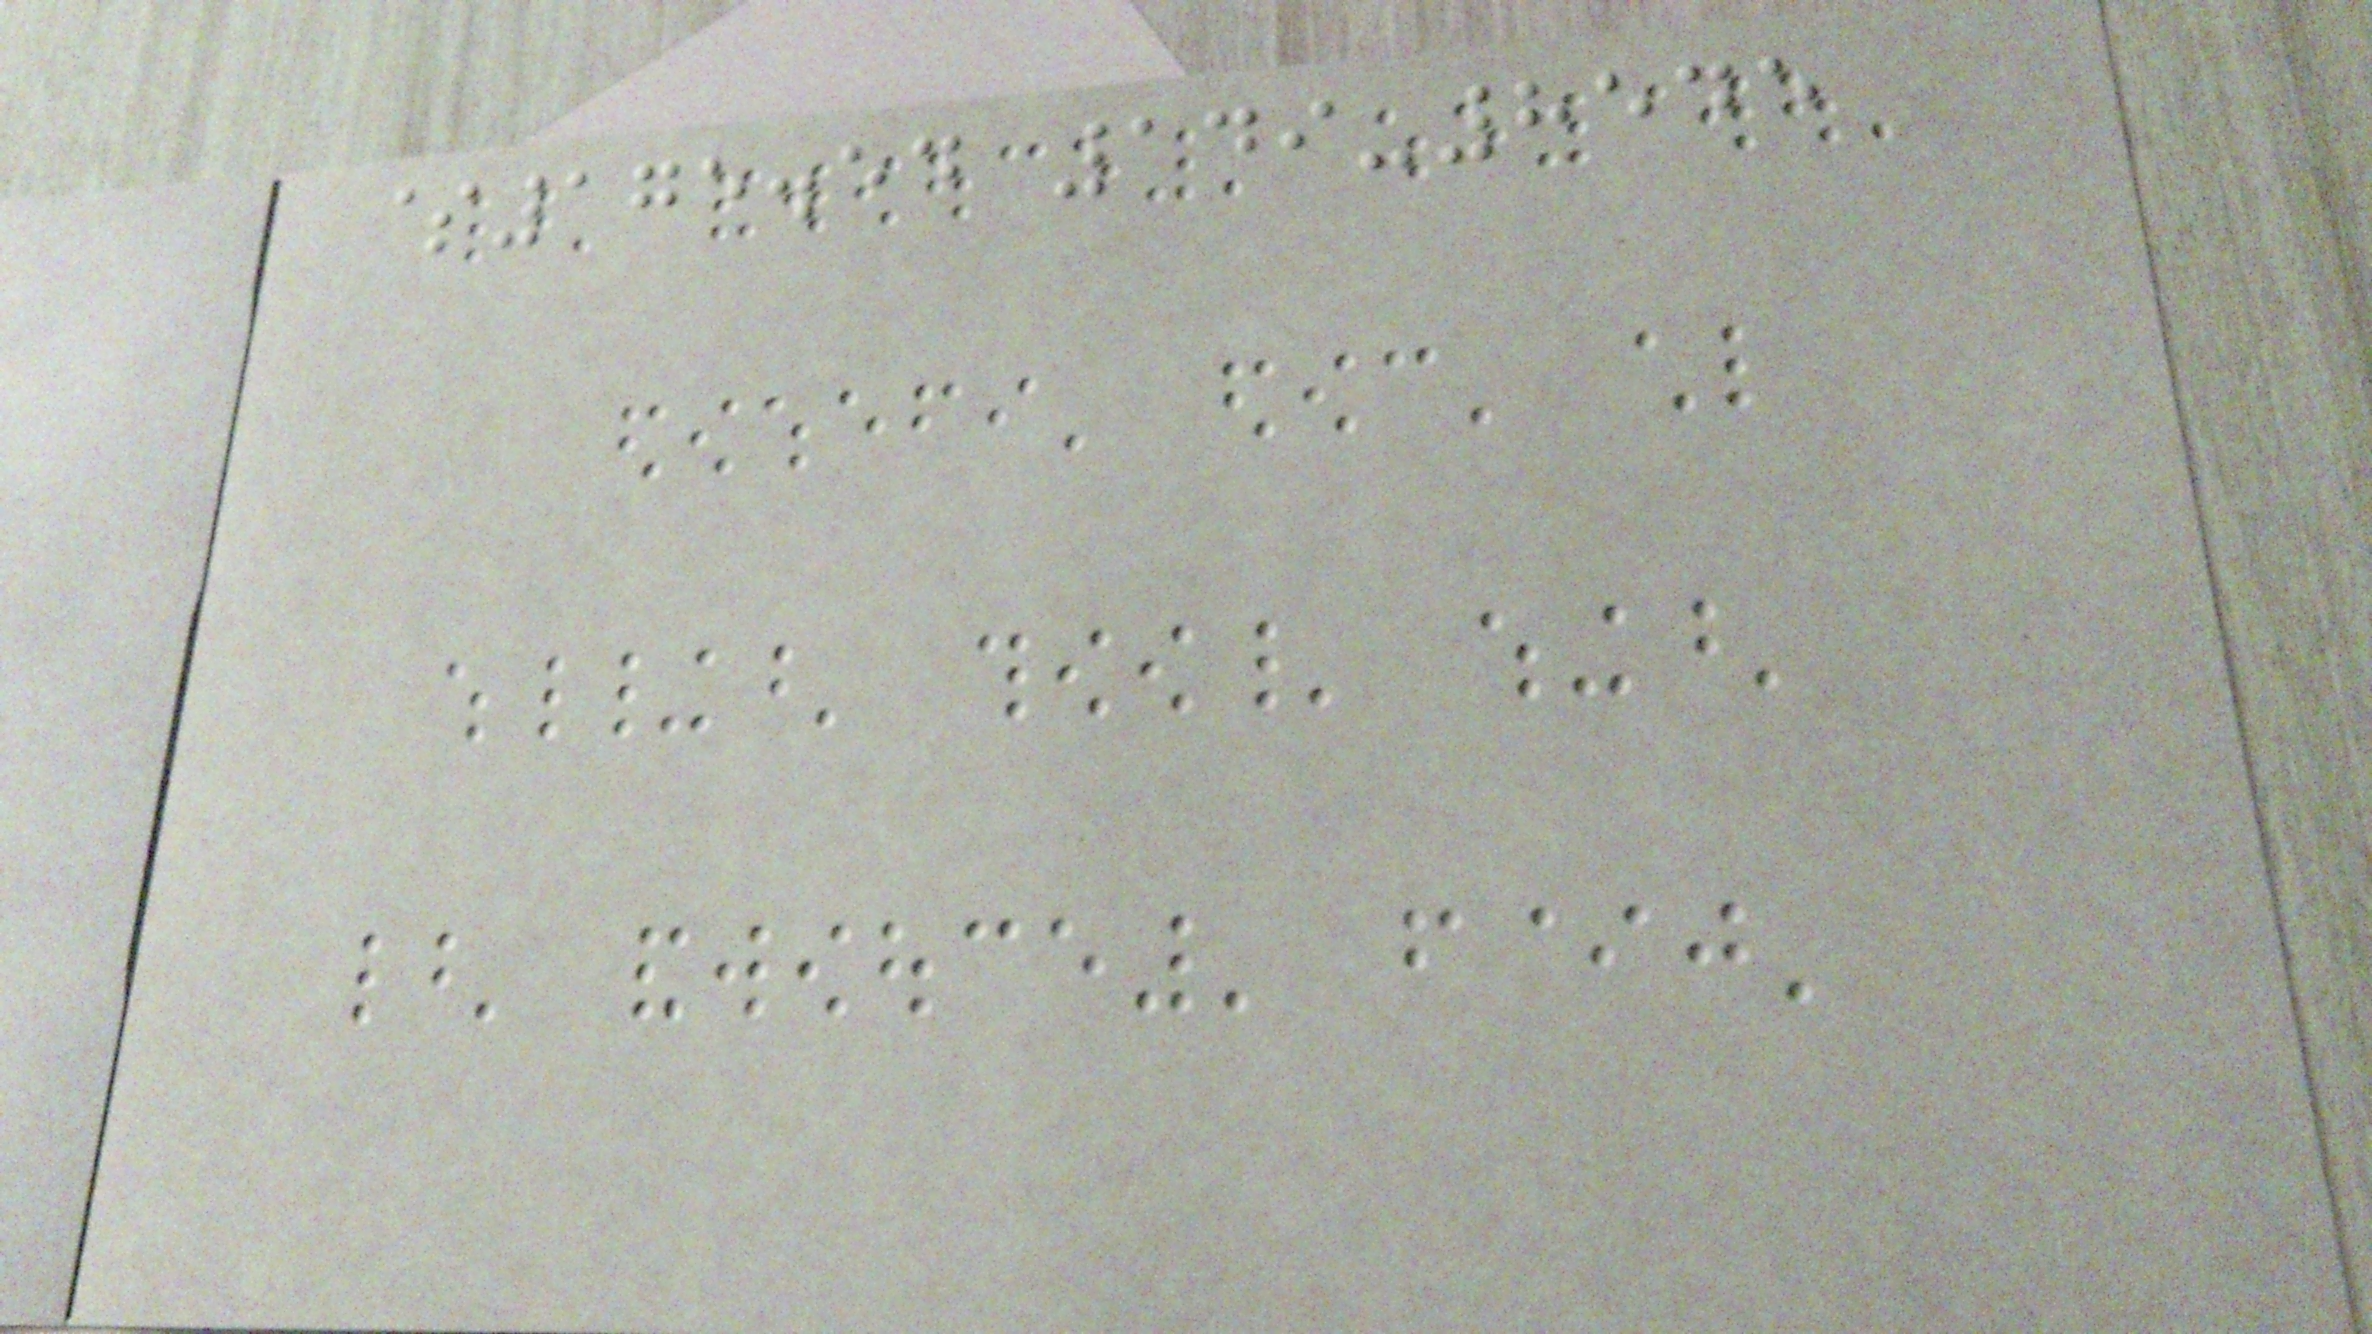$175.54 149-8545
